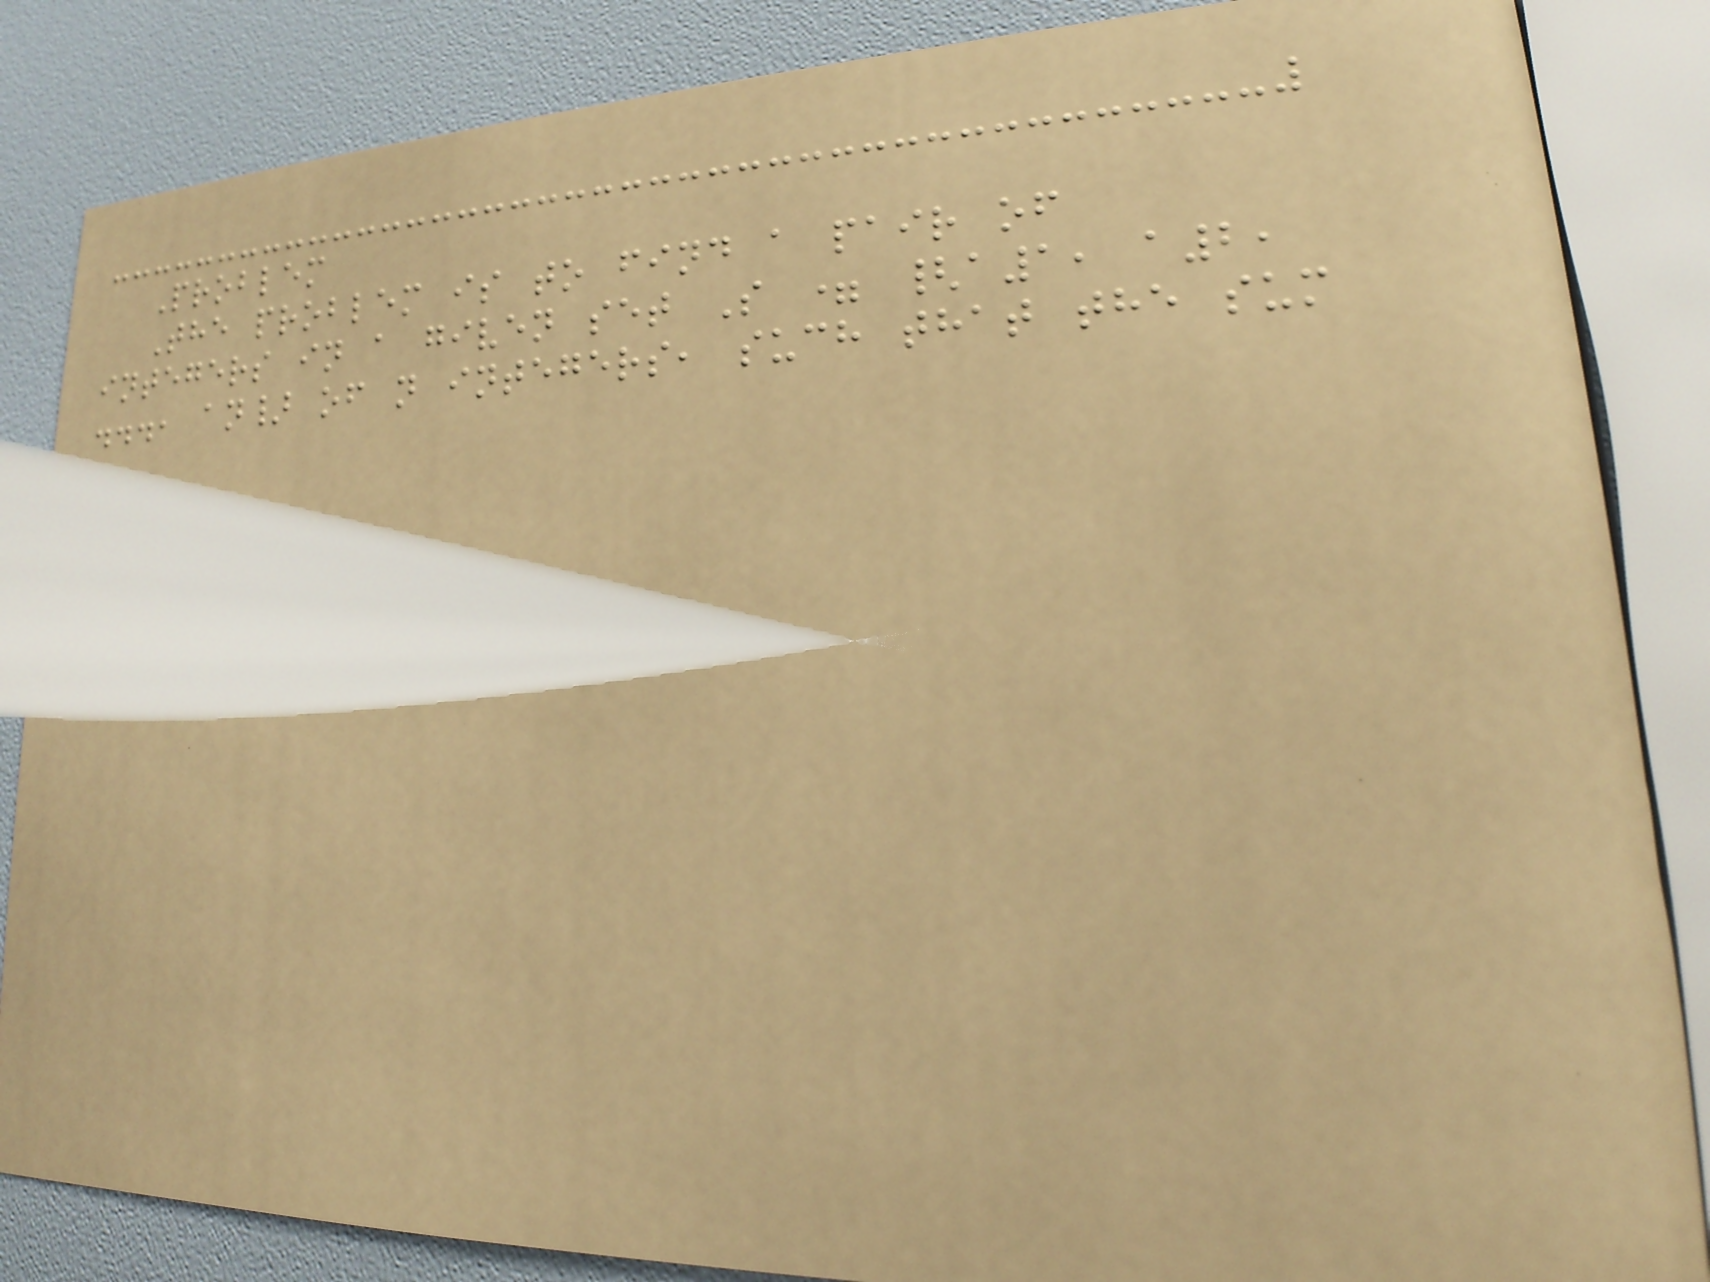Problem
The problem is to find a pair of
integers in a given set S = {a1, a2,
..., an} of n integers, such that the sum
